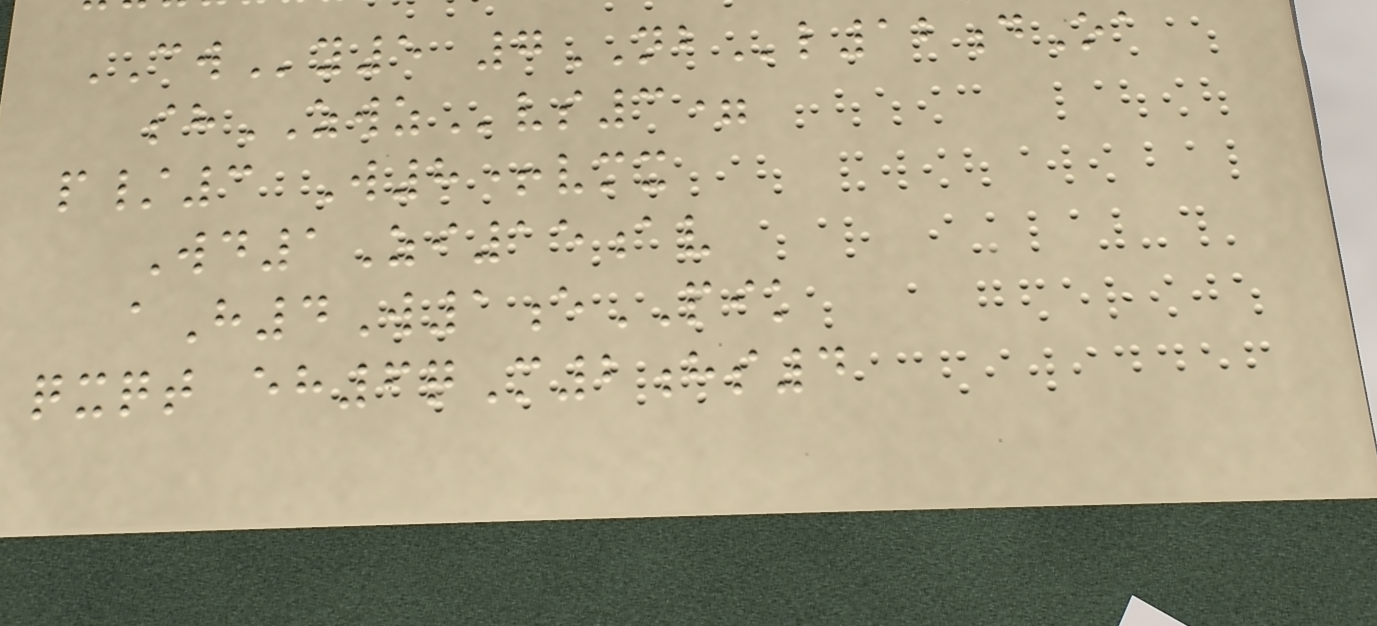CWy5 7NBl12dOa
shZWZvs3=
p/3 W8+vmx
Wd1Zi15av
aH4W1ePIK
qxqt eh6qM2hs4
